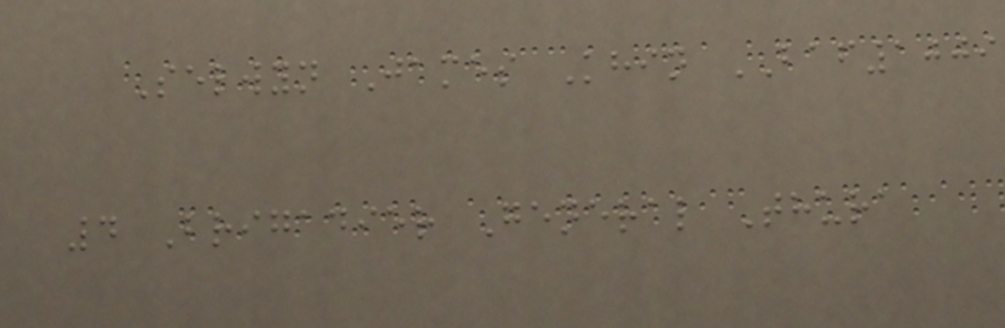Selwyn James Khin BAF1009
4 Brigadier General Thura
